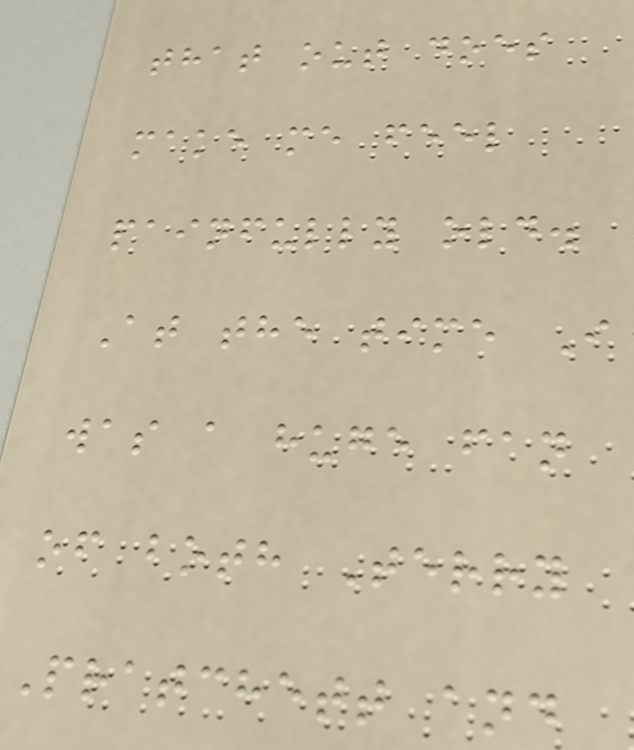that out does
make me feel
painfully old.
At the time I
was a huge fan
of both Terry
Pratchett and
